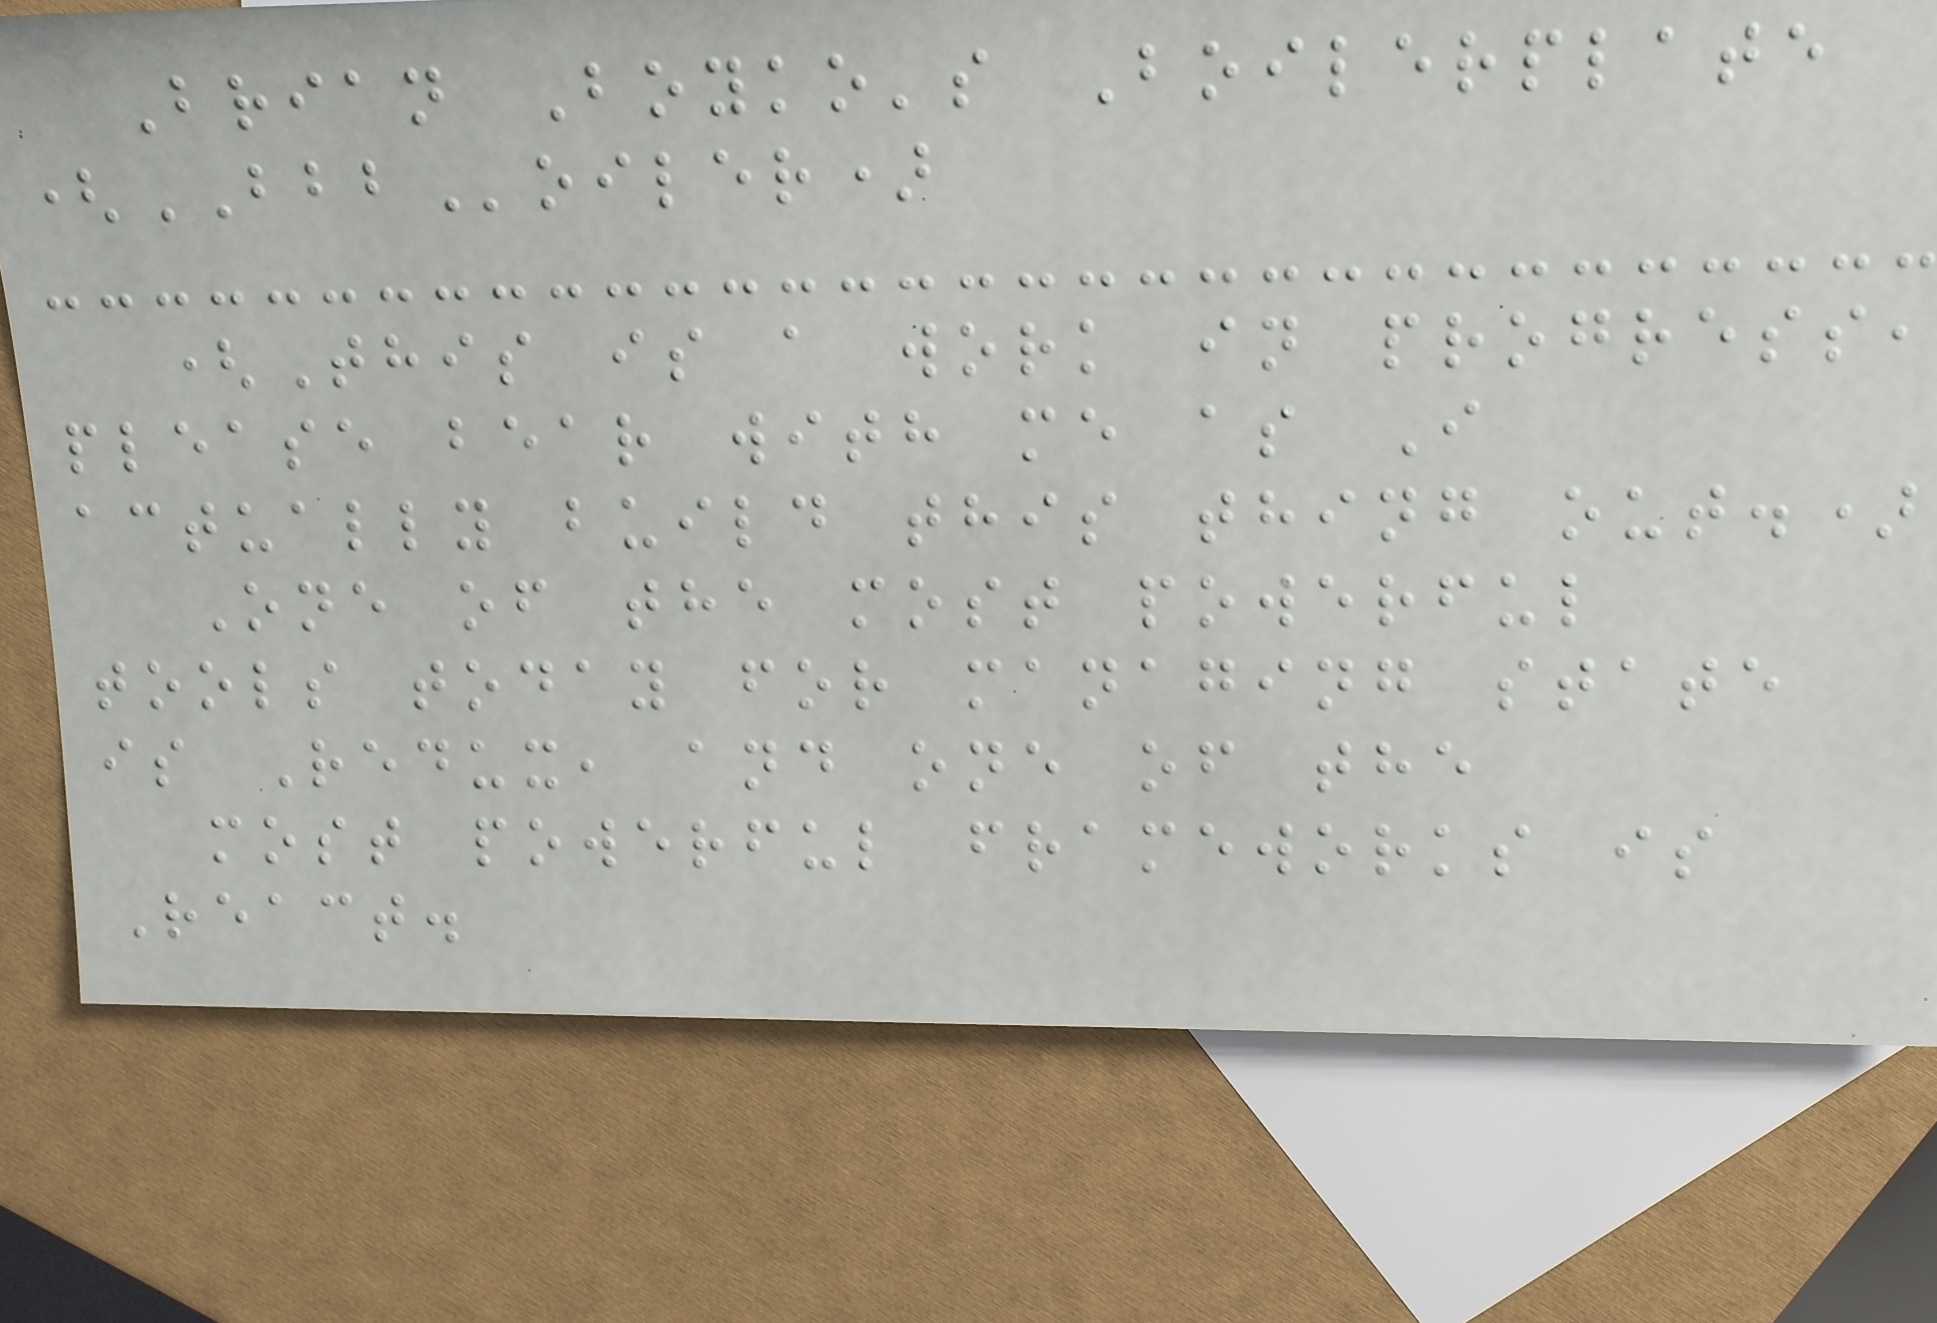Brian Boyko's Boilerplate
(BBBoiler)
(This is a work in progress,
please bear with me as I
actually build this thing out.)
One of the most powerful
tools today for managing state
is Redux, and one of the
most powerful frameworks is
React.
